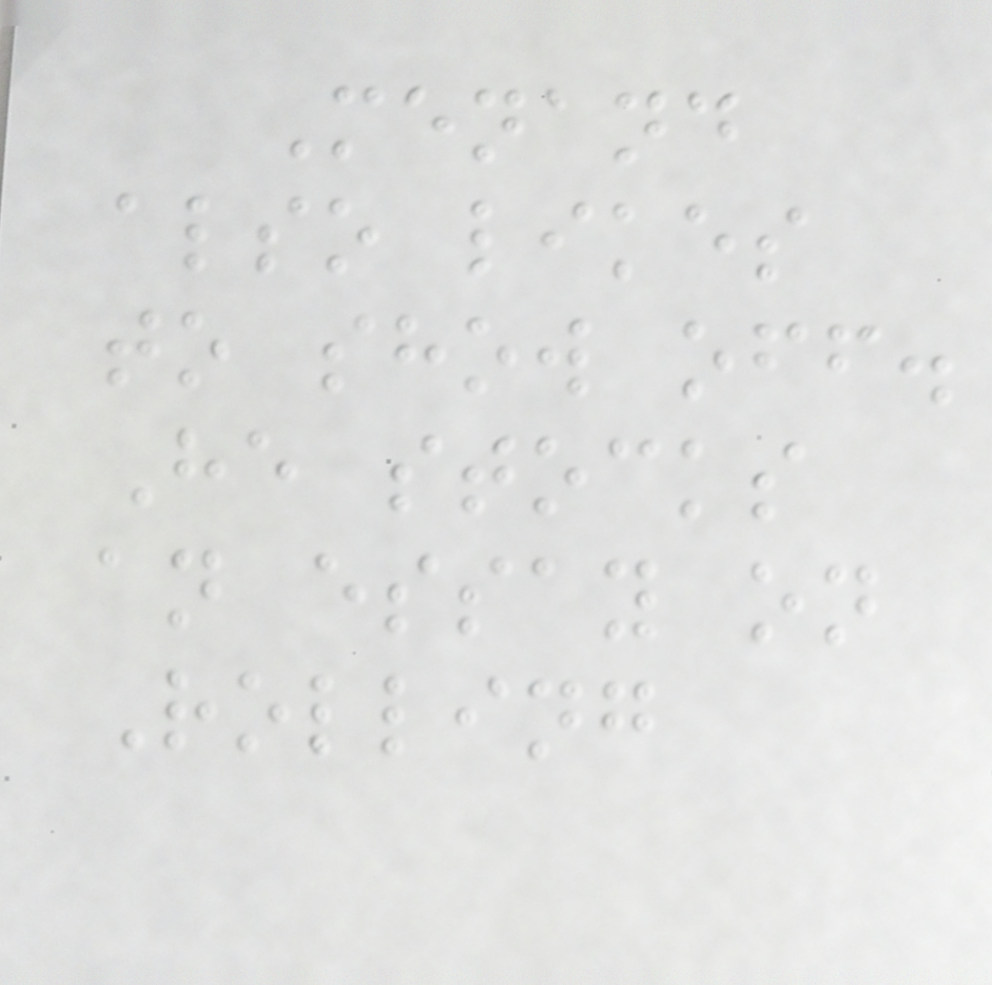Menand
also likes
to show off.
He stocks
an essay on
Rolling
